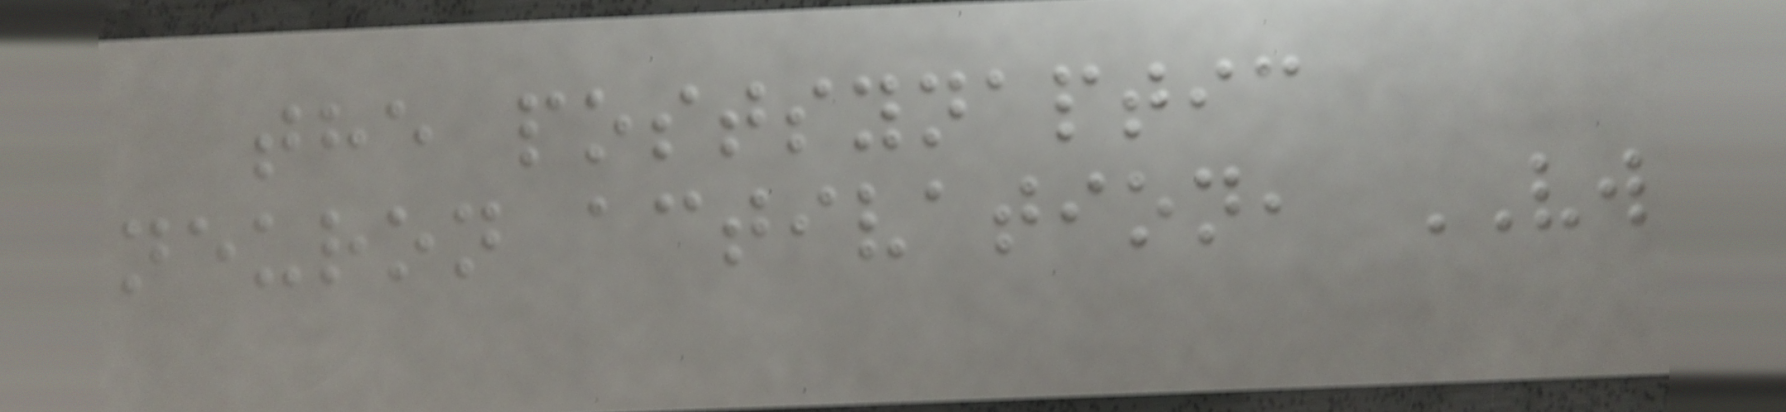the postsynaptic
neuron activation, VW
